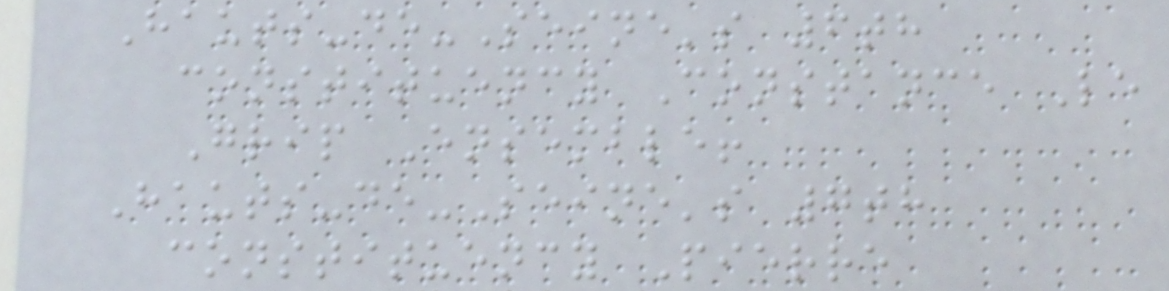Hauts-de-Seine's 6th
constituency Constance Le
Grip Ensemble!
Hauts-de-Seine's 7th
constituency Pierre
